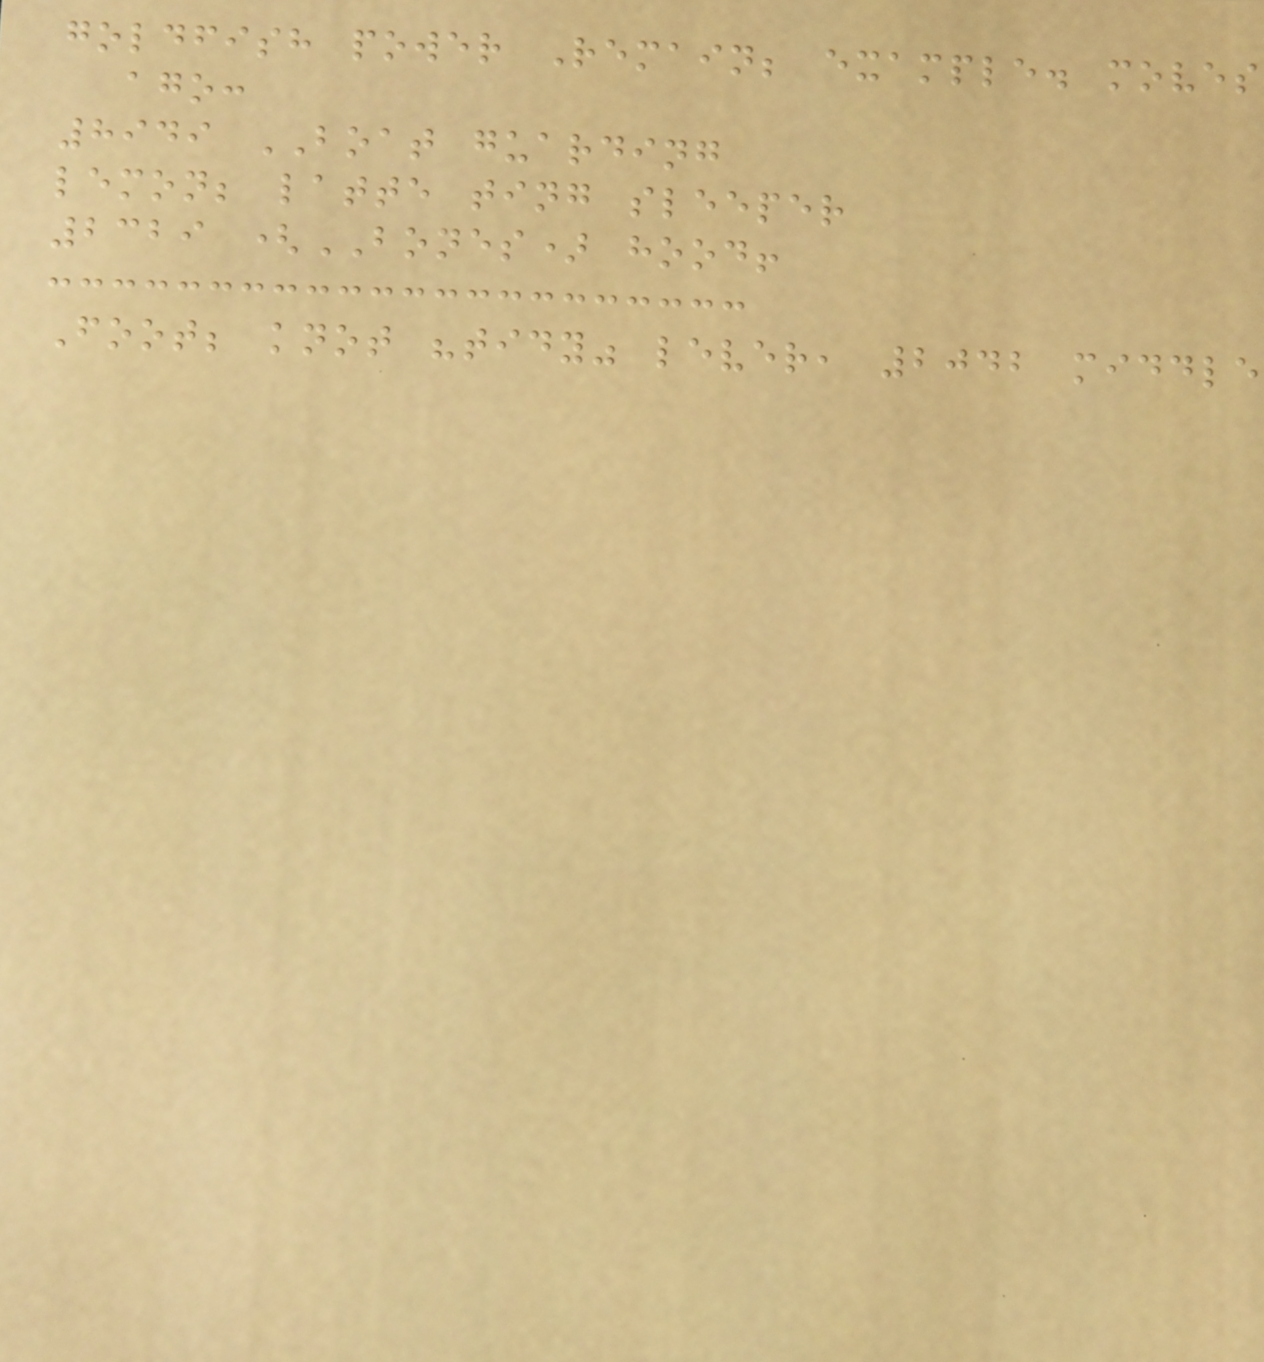goldfish power Remain; example. moves
ago:
8949 BOAT guarding
lemon; latte ting sleeper
2329 (BONES) hood!
Foot; knot "tidy" lever, 2042 middle
